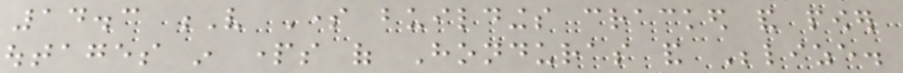14.3 V Some buildings cracked and power
outages in parts of Honduras and Belize.
